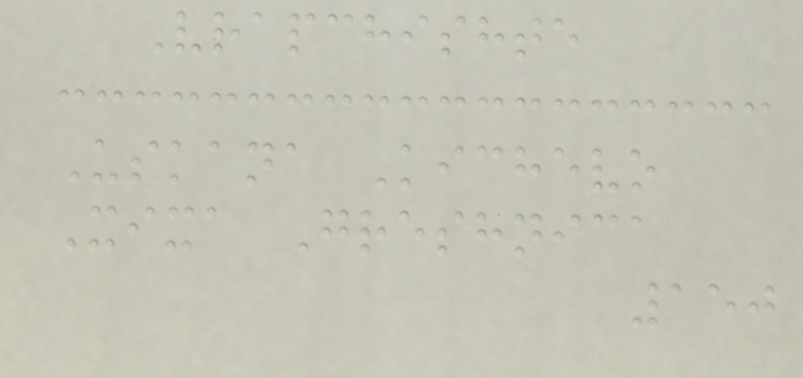Vrapchishte
Uskana Kichevo
Xixa Greshnica
150
